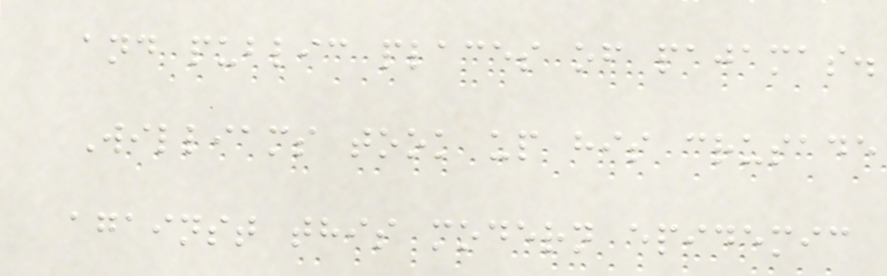and public places of pajamas.
Williams took up his crusade
against this modern epidemic
